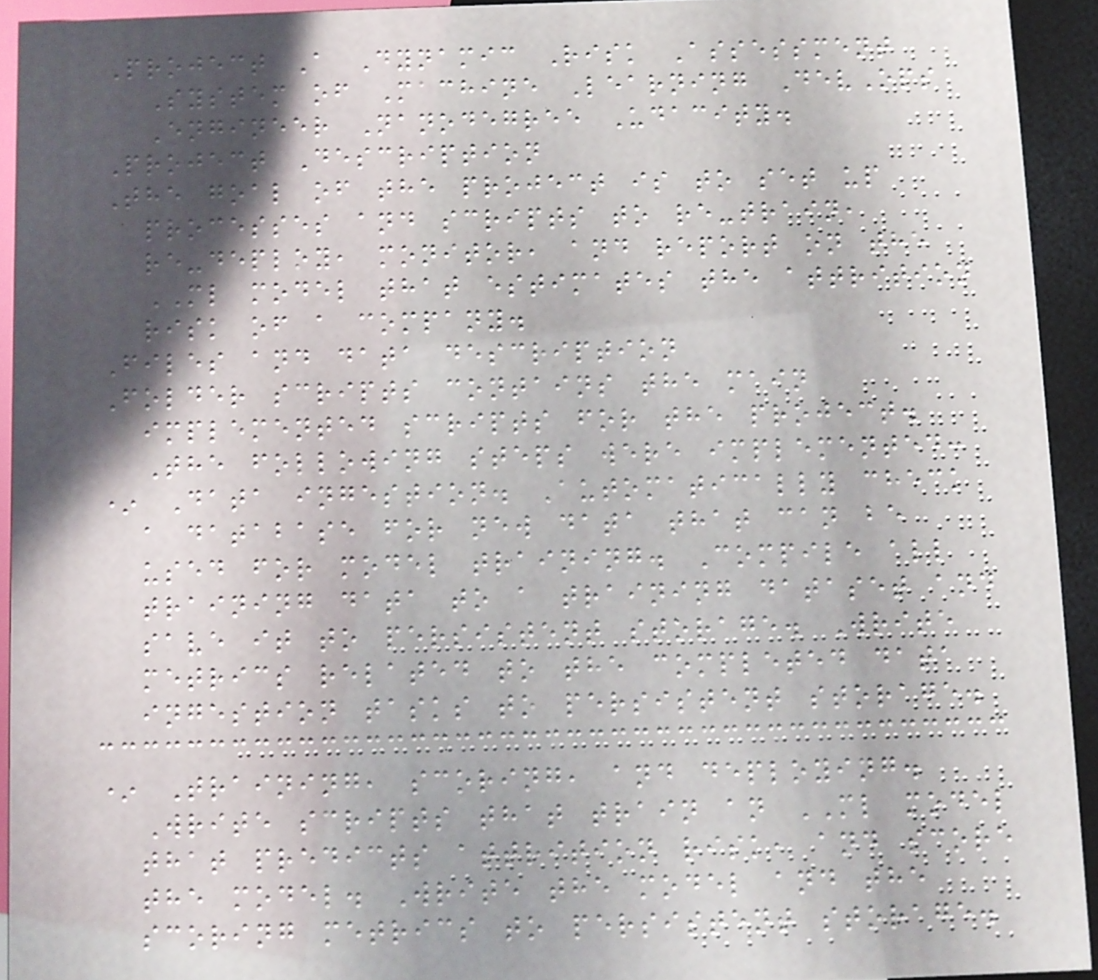Project A Dynamic Risk Assessment
System of Machine Learning DevOps
Engineer Nanodegree Udacity.
Project Description
The goal of the project is to set up
processes and scripts to re-train,
re-deploy, monitor, and report on the
ML model that estimates the attrition
risk of a company.
Files and data description
Folder scripts contains the main
implemented scripts for the project.
The following steps were implemented:
* Data ingestion. Automatically check
a database for new data that can be
used for model training. Compile all
training data to a training dataset and
save it to persistent storage. Write
metrics related to the completed data
ingestion tasks to persistent storage.
* Training, scoring, and deploying.
Write scripts that train an ML model
that predicts attrition risk, and score
the model. Write the model and the
scoring metrics to persistent storage.
